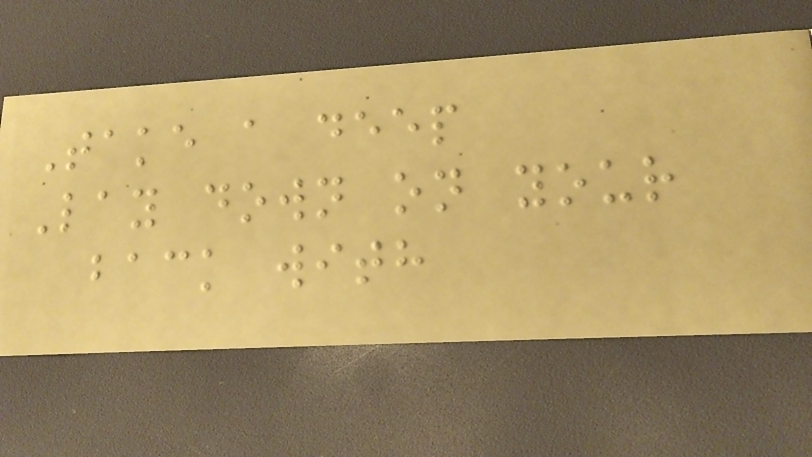Take a deep
Lay down on your
back with
